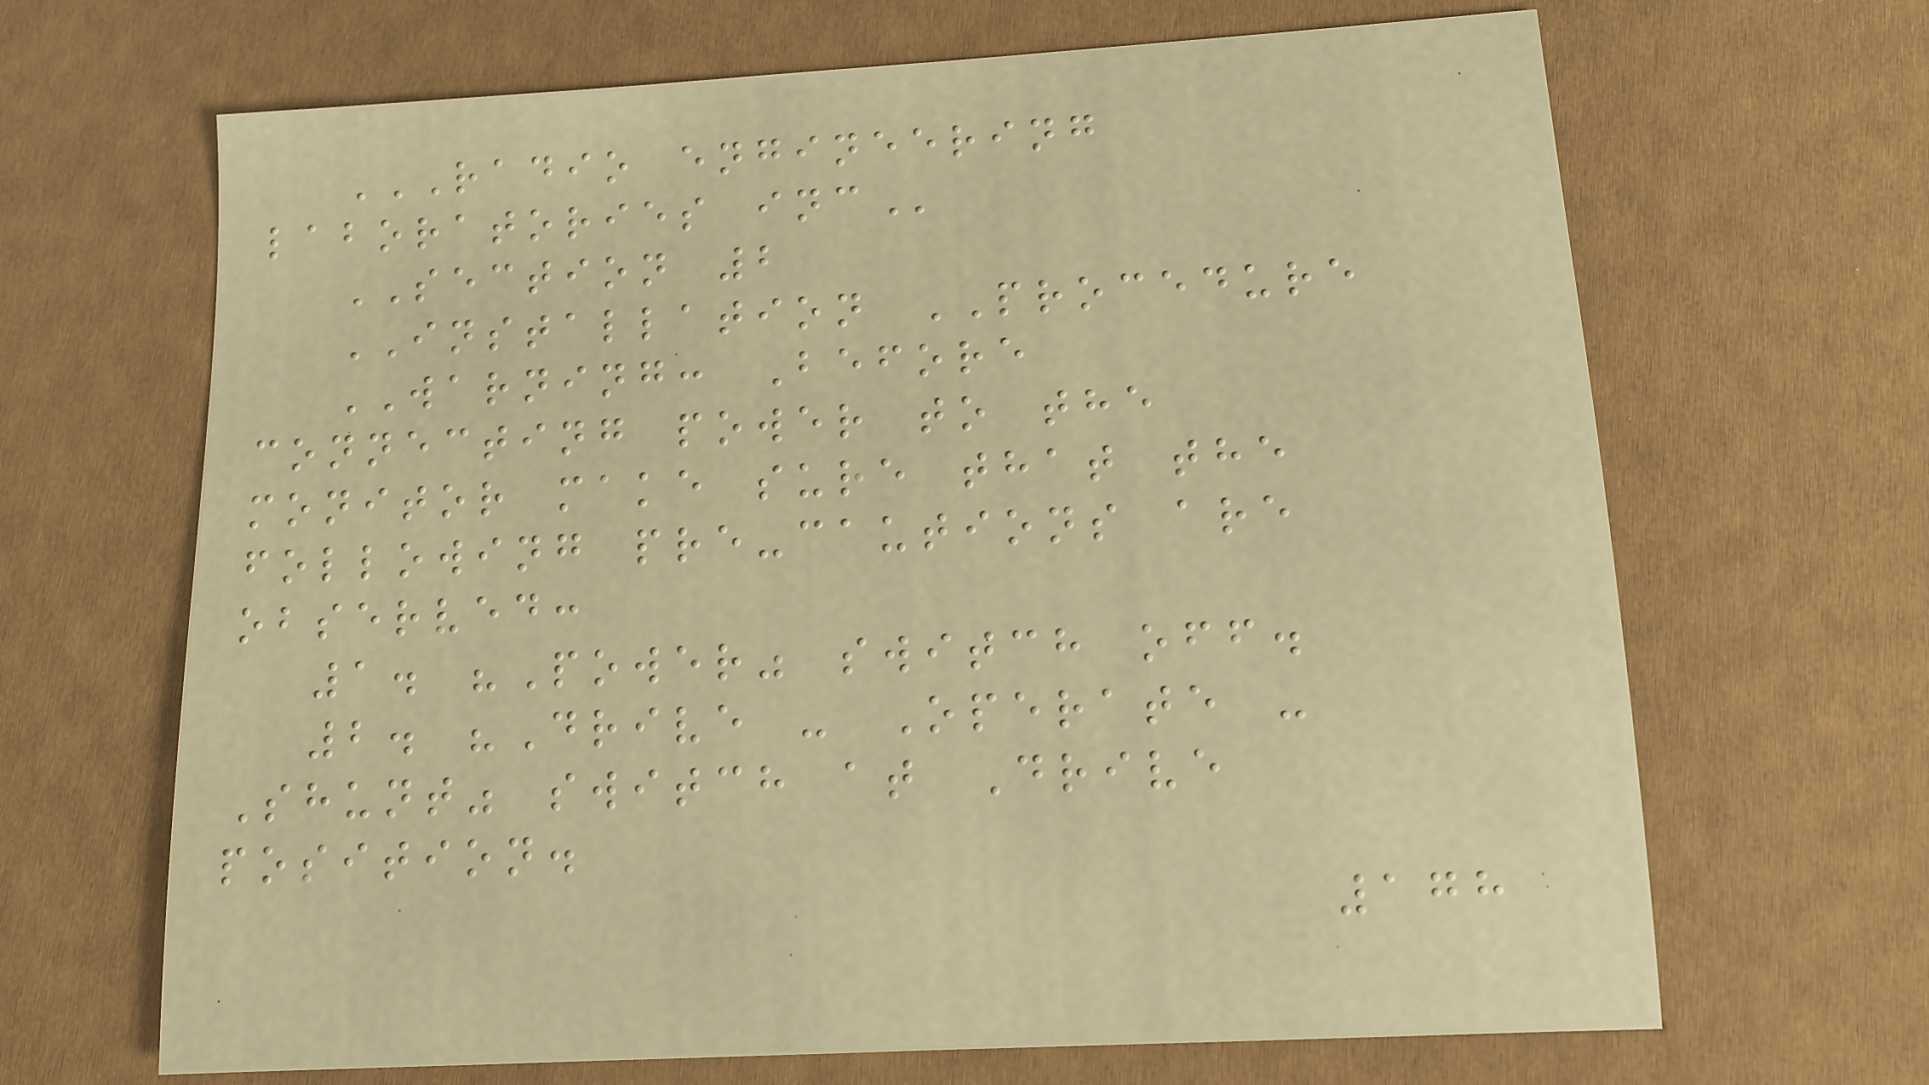RADIO ENGINEERING
LABORATORIES INC
SECTION 2
INSTALLATION PROCEDURE
WARNING: Before
connecting power to the
monitor make sure that the
following pre-cautions are
observed:
1. "Power" switch off.
2. "Drive - Operate -
Shunt" switch at Drive
position.
178
